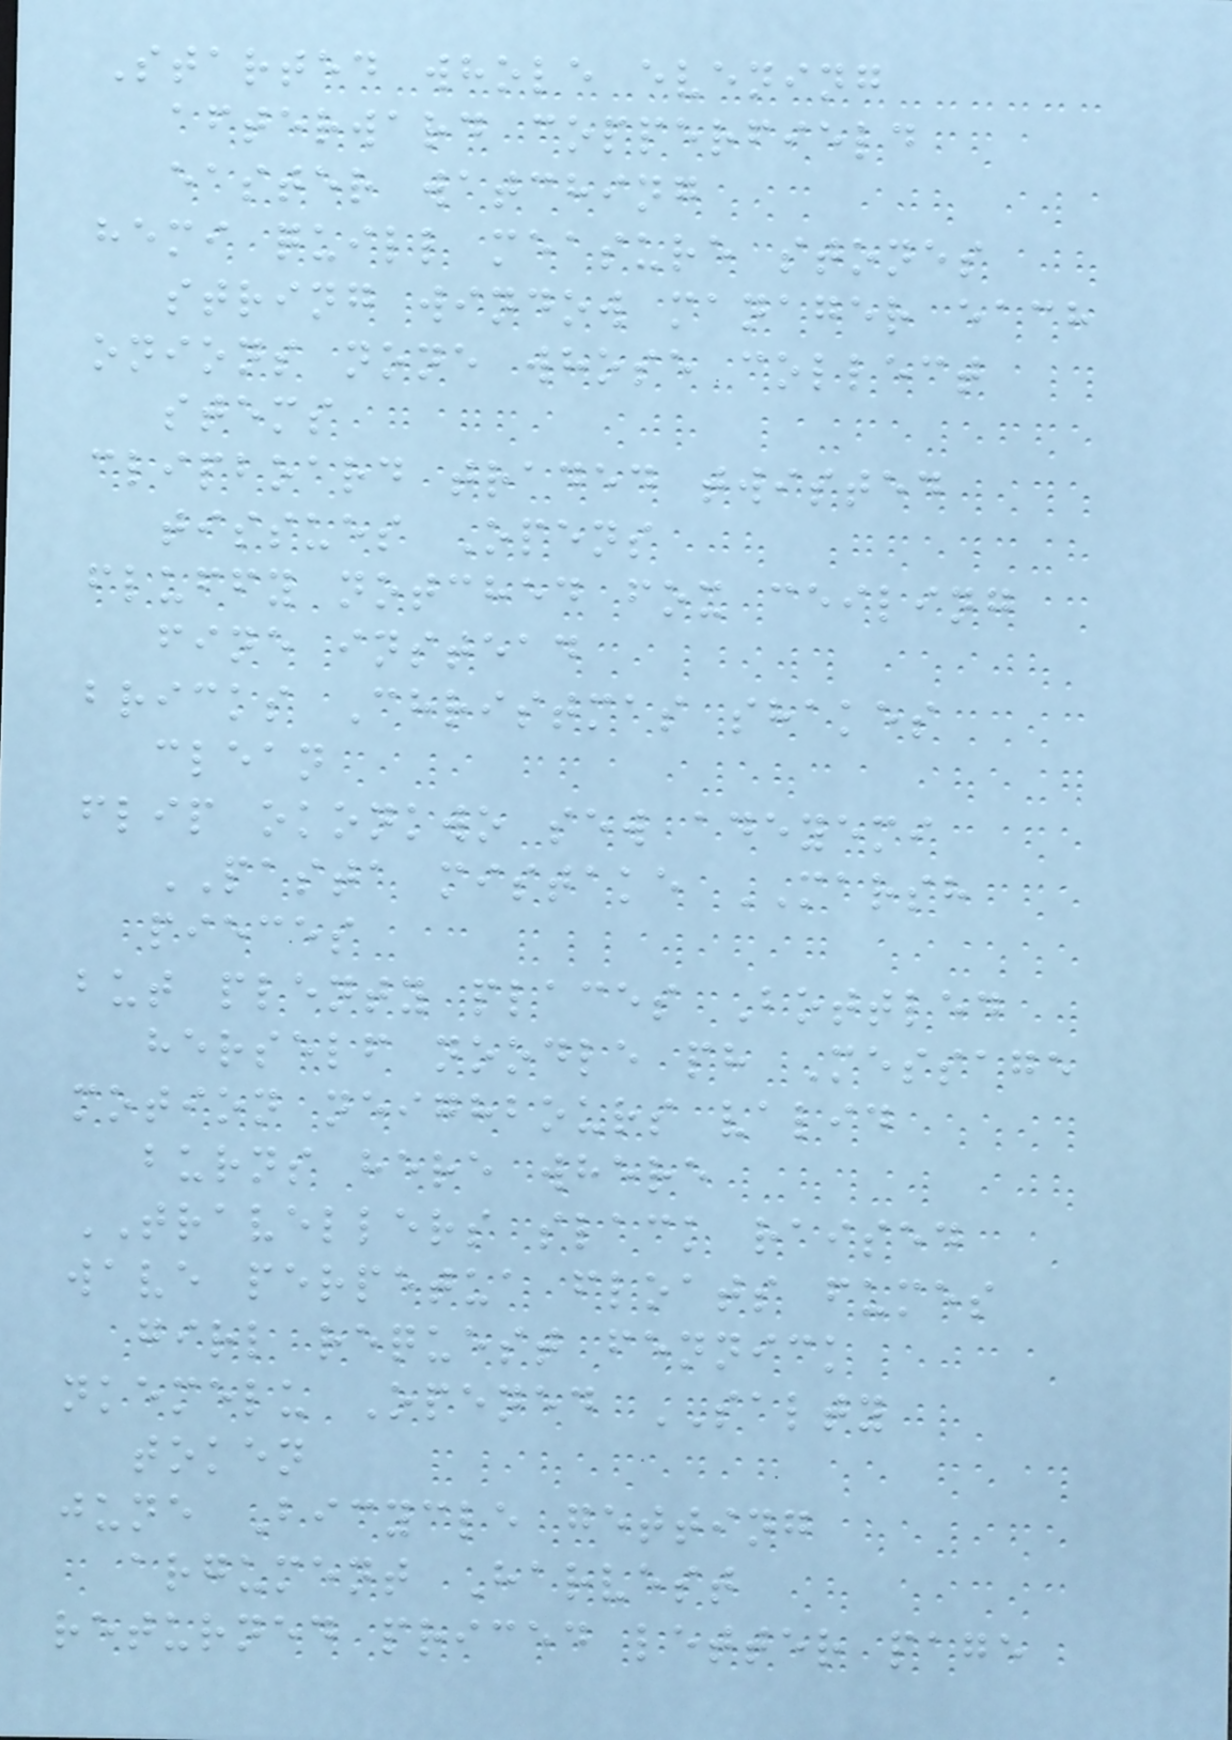Started whole evening
afterward copperfield
easter watching
hemi quill measure stones
string window manager each
onions none whose collect
stems
clipboard traded twisted
tissues Opens
fluffy notched fox ceiling
fine instead
bricks Christmas shakes
clean
flip okonkwo sew adeyemi
PASTA mistake MARSH
pieces
but plenty places Bottled
herself noodle ph Message
motion neighbours valid
burns here where
TRAVELLERS slack raised
wave perpetua floats fumes
girl request fennick
nkemelu Opened SALTY
token
june Bicycle getting
argument Harvest
returned priced letter page
